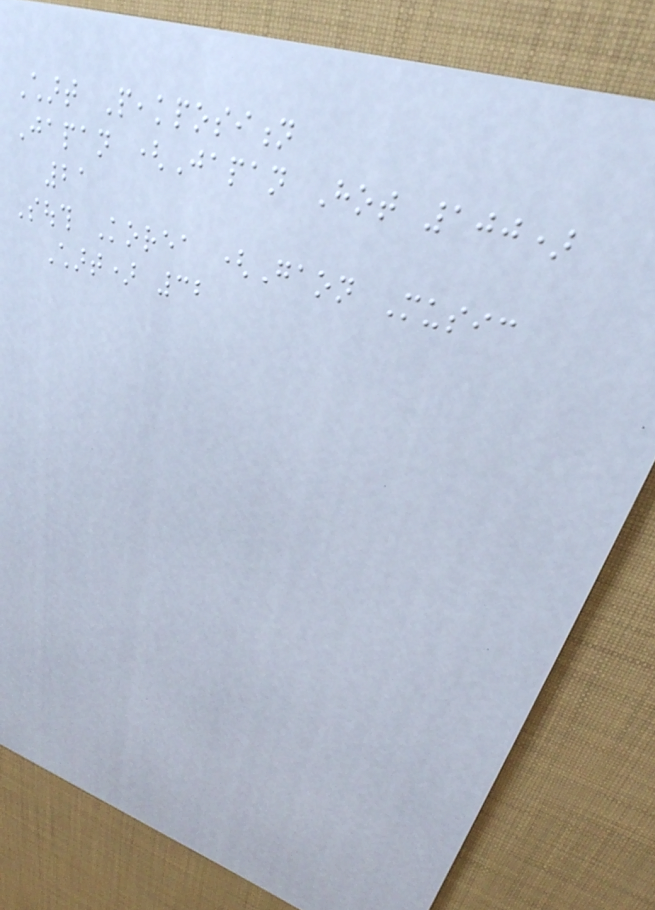Chart Peakposition
Japan (Japan Hot 100)
21
South Korea (Gaon Music
Chart) 32
